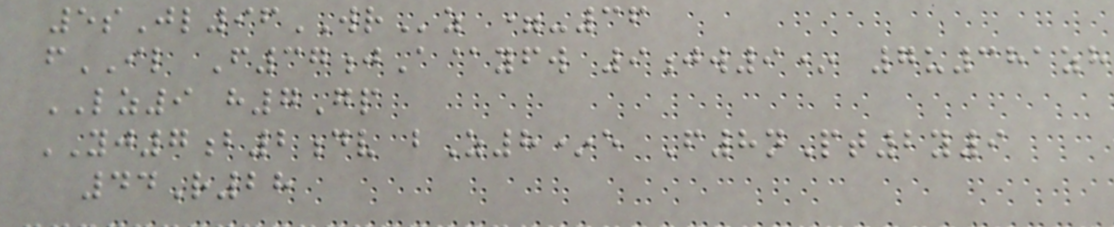5sJl96WRz =-36
fIL F37jA@yfw 9jw9* 7u381zh
LZ9 h7Gp
YJ7b2dv bZ8*e F8nPt2y9
44R28
